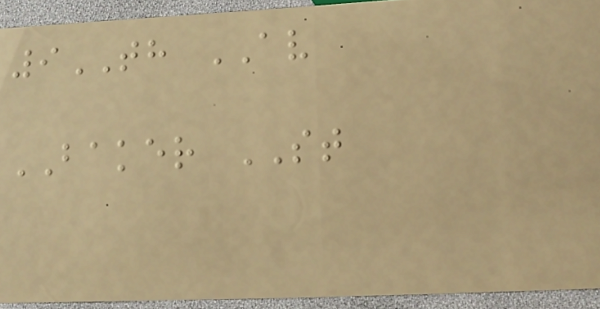9TH AV
BAKER ST
